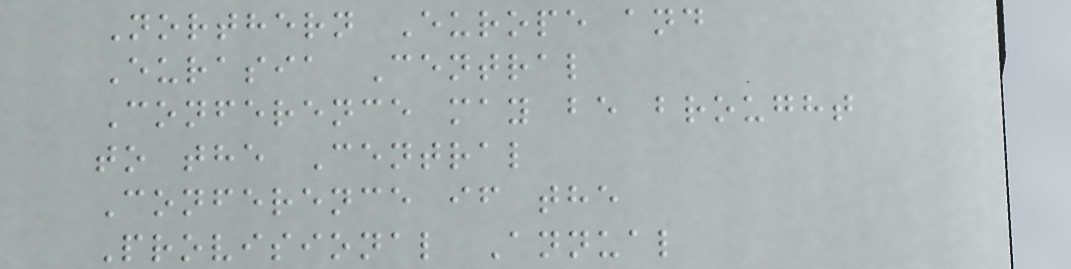Northern Europe and
Eurasia Central
Conference may be brought
to the Central
Conference if the
Provisional Annual
